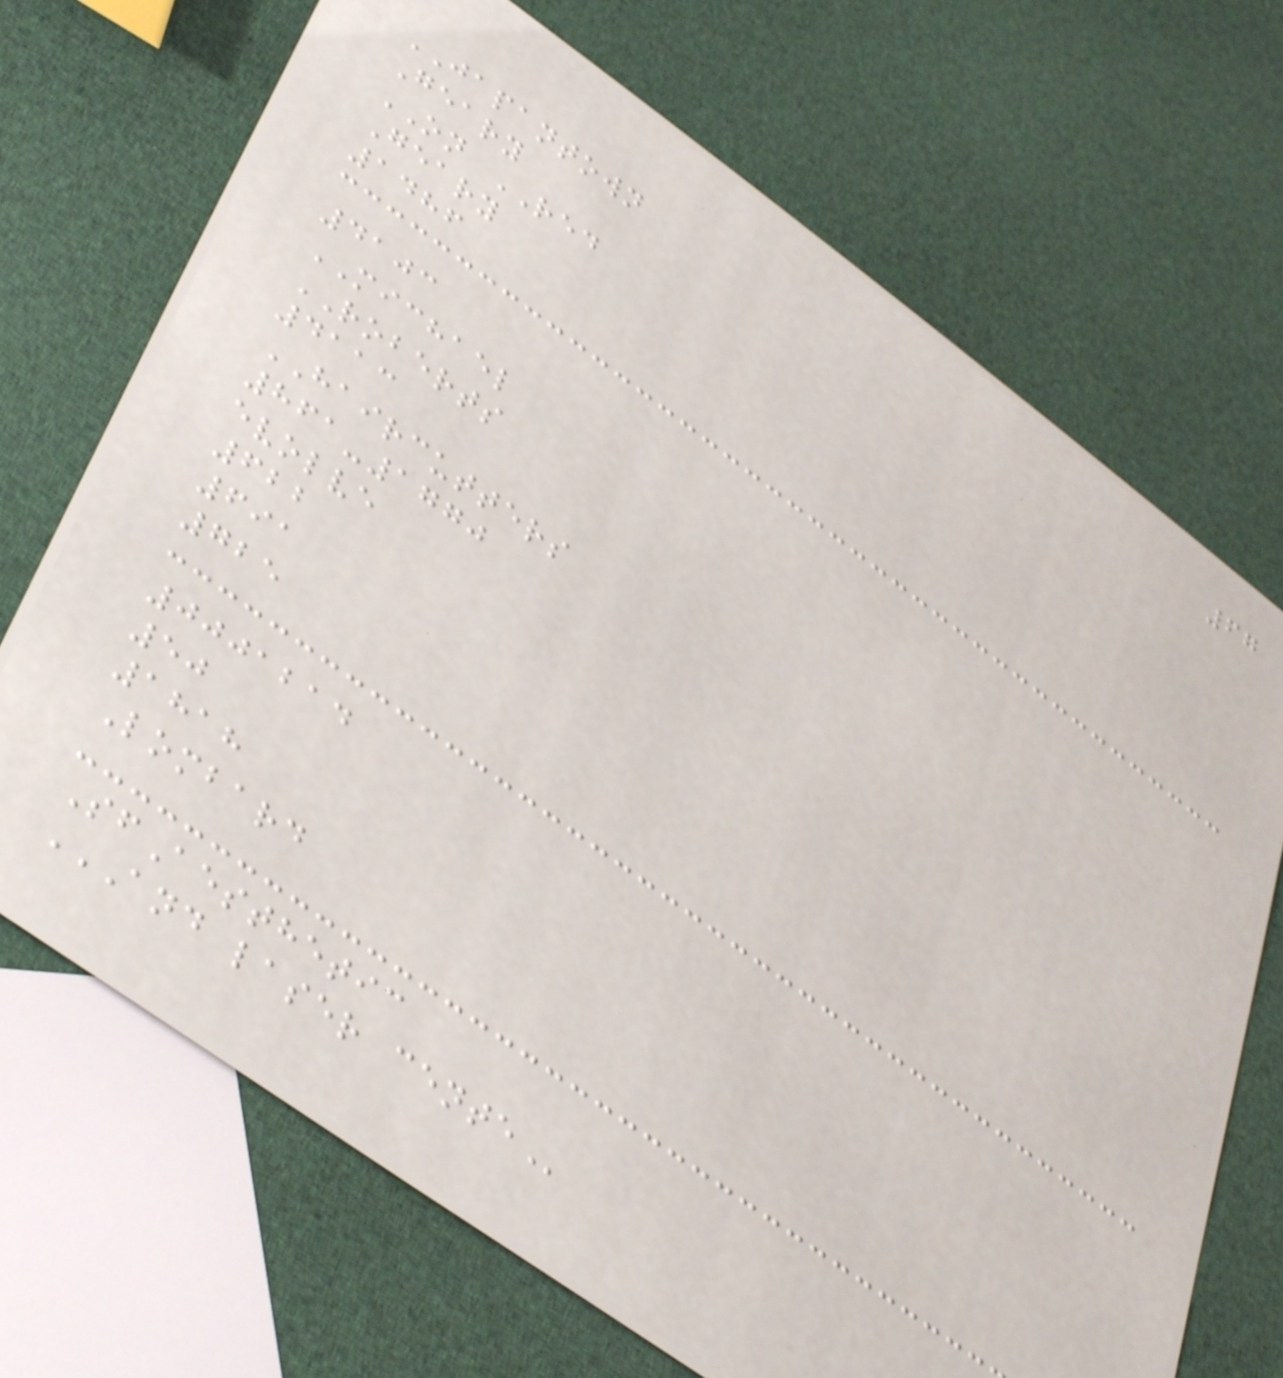67
JAPANTOWN
Geary
ON RED
Geary
1486
4103
MICHAEL
ROBERTS
4113
HAIRCUTTERS
861-1770
evolve
622
691
725
0001214
50
1818
Lombard
SfAesthetic
AND LASER CENTE
